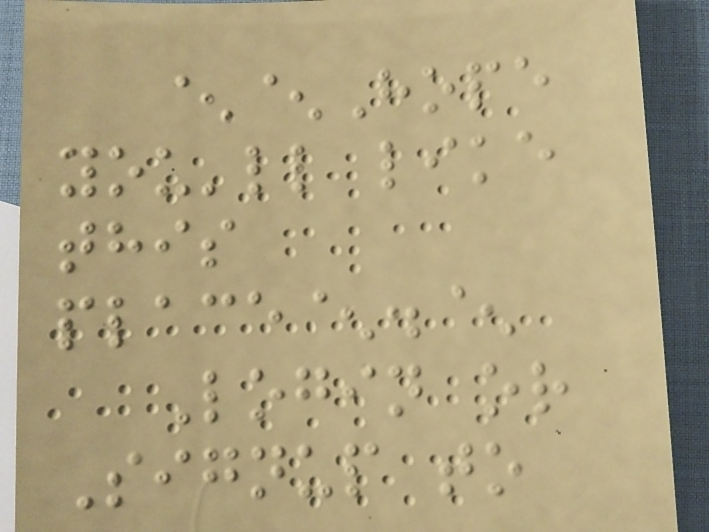^^Hope
you'll like
this
place^.^
Login or
Signup to
